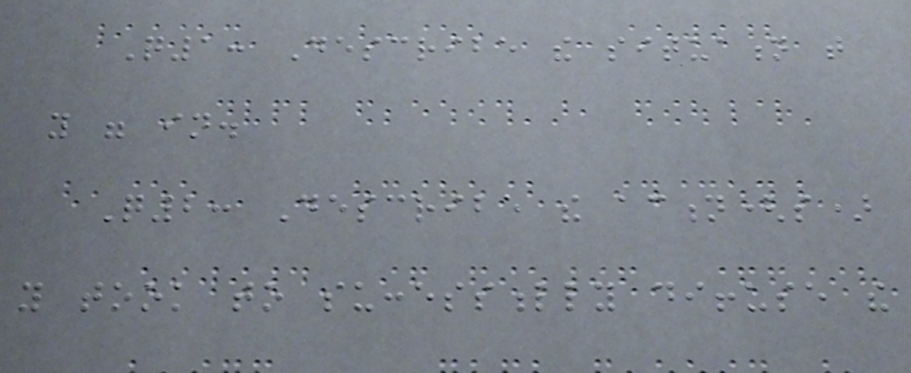Q1: Describe the situation that
you were in.
Q2: Describe the action(s)
you took to successfully diffuse the
